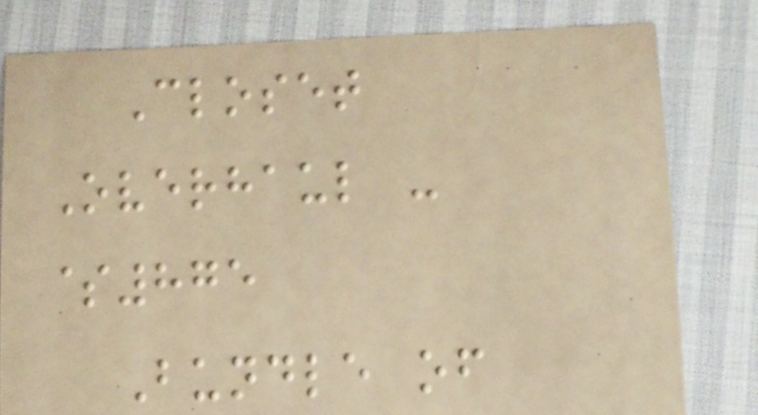Closet
Overhaul -
$875
Bundle of
